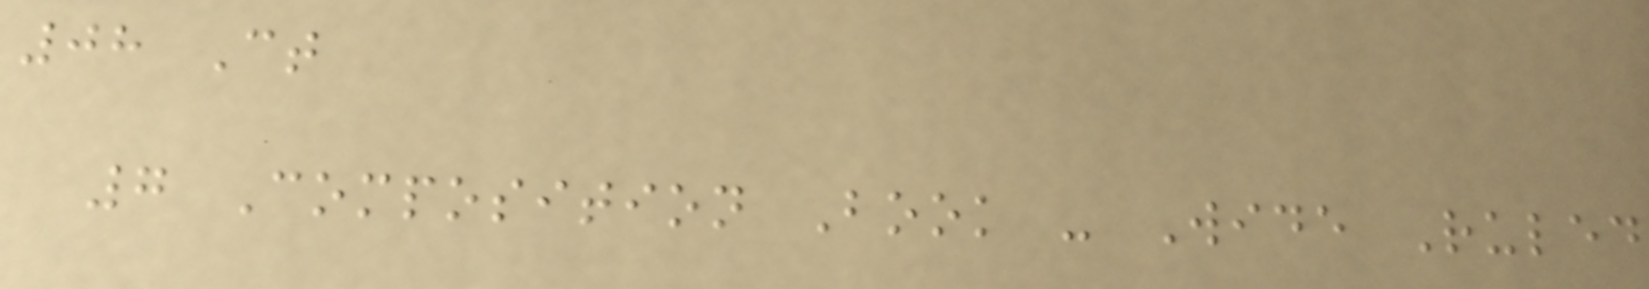08 Ct
7 Composition Book - Wide Ruled
